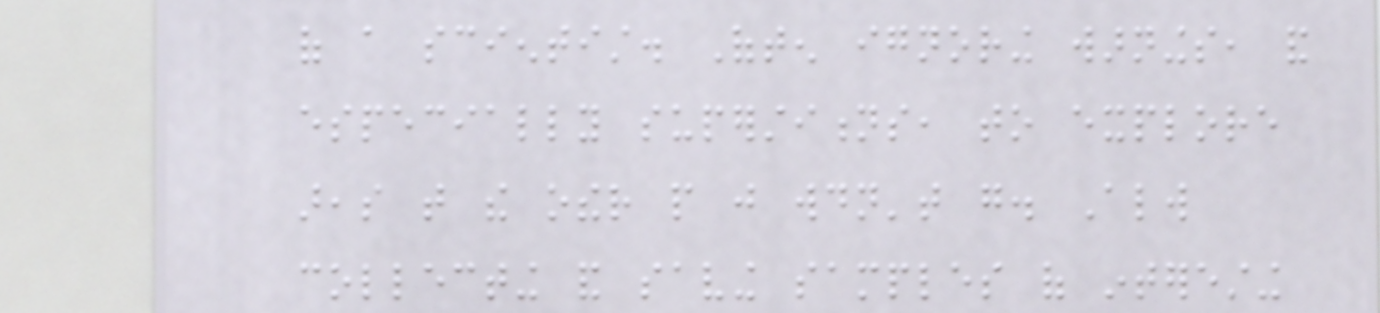of a scientist. Often ignoring warnings, and
especially superstitions, to explore
areas that the other people just wouldn't go. Always
collecting and saving samples of interesting
